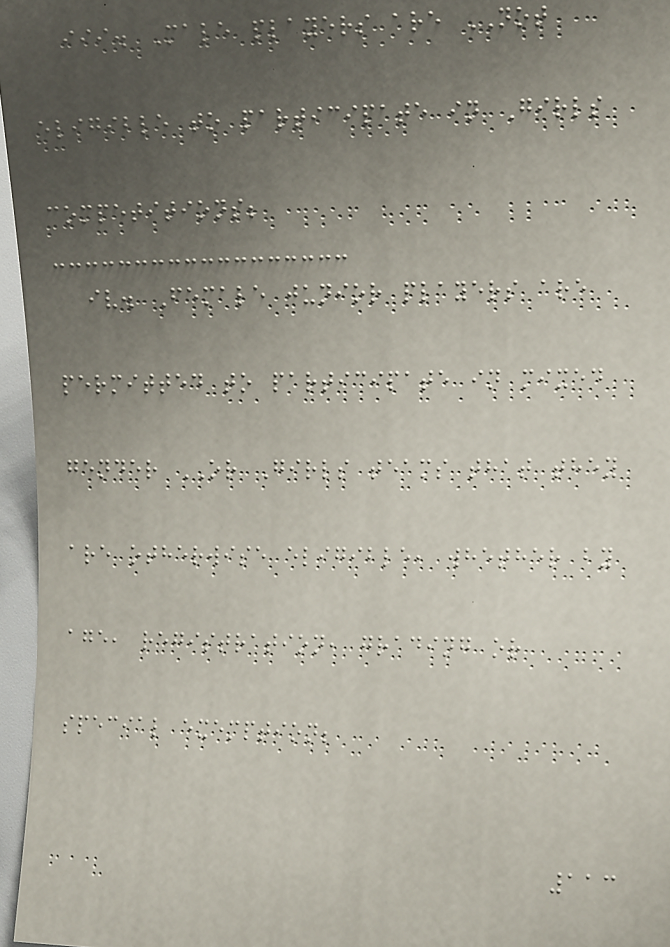iii. Male players are NOT
eligible to participate in Girls
competitions;
iv. Female junior players are
permitted to participate in mixed
gender OR Girls teams that they
are otherwise eligible, whether by
age, registration, grading or
special exemption;
113
